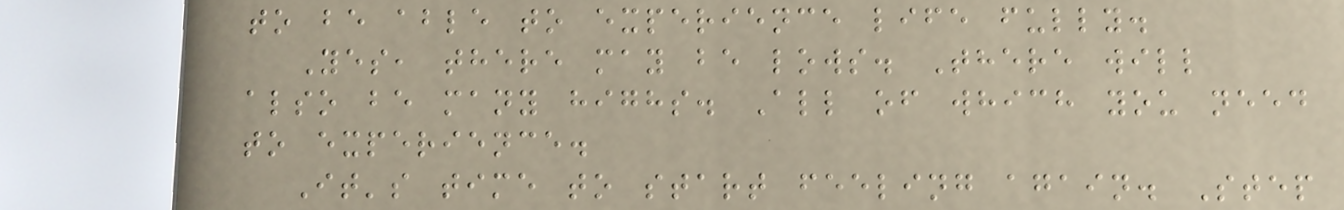to be able to experience life fully.
Yes, there may be lows. There will
also be many highs. All of which you need
to experience.
It's time to start feeling again. Step
